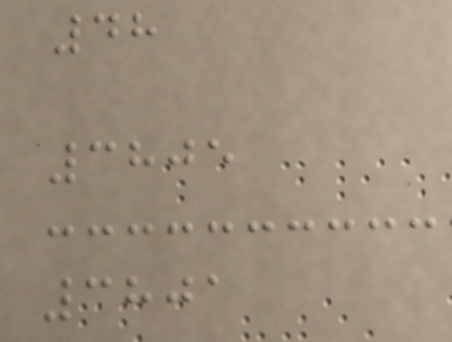48
3805
3801
